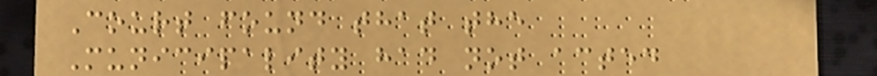Court found that the
Municipality had not acted
